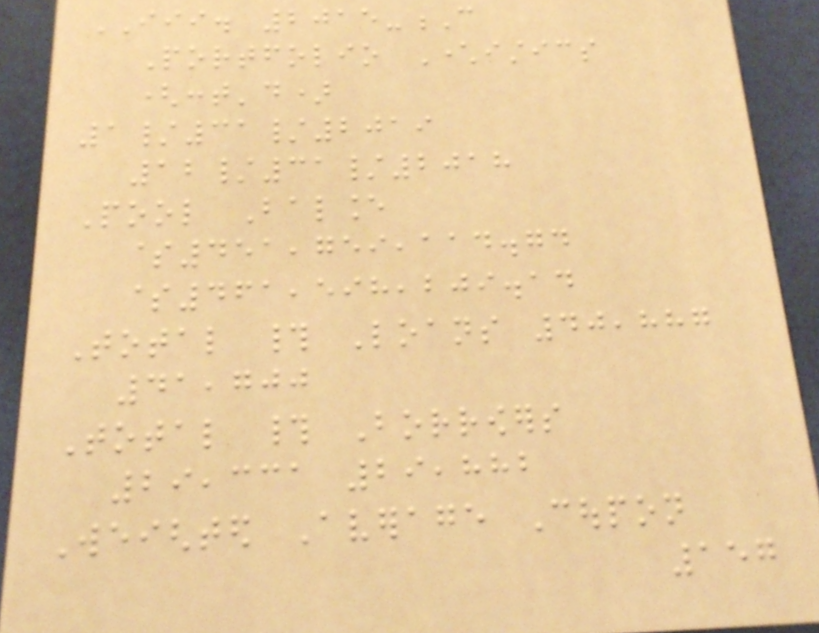III. 2015-C
Portfolio Characteristics
(cont'd)
1/31/2019
12/31/2018
Pool Balance
$451,759,114.74
$461,598,209.14
Total # Loans 40,887
41,700
Total # Borrowers
29,331 29,882
Weighted Average Coupon
157
